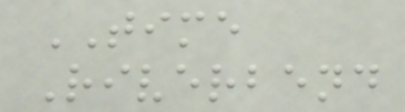TIME
Riverbend
